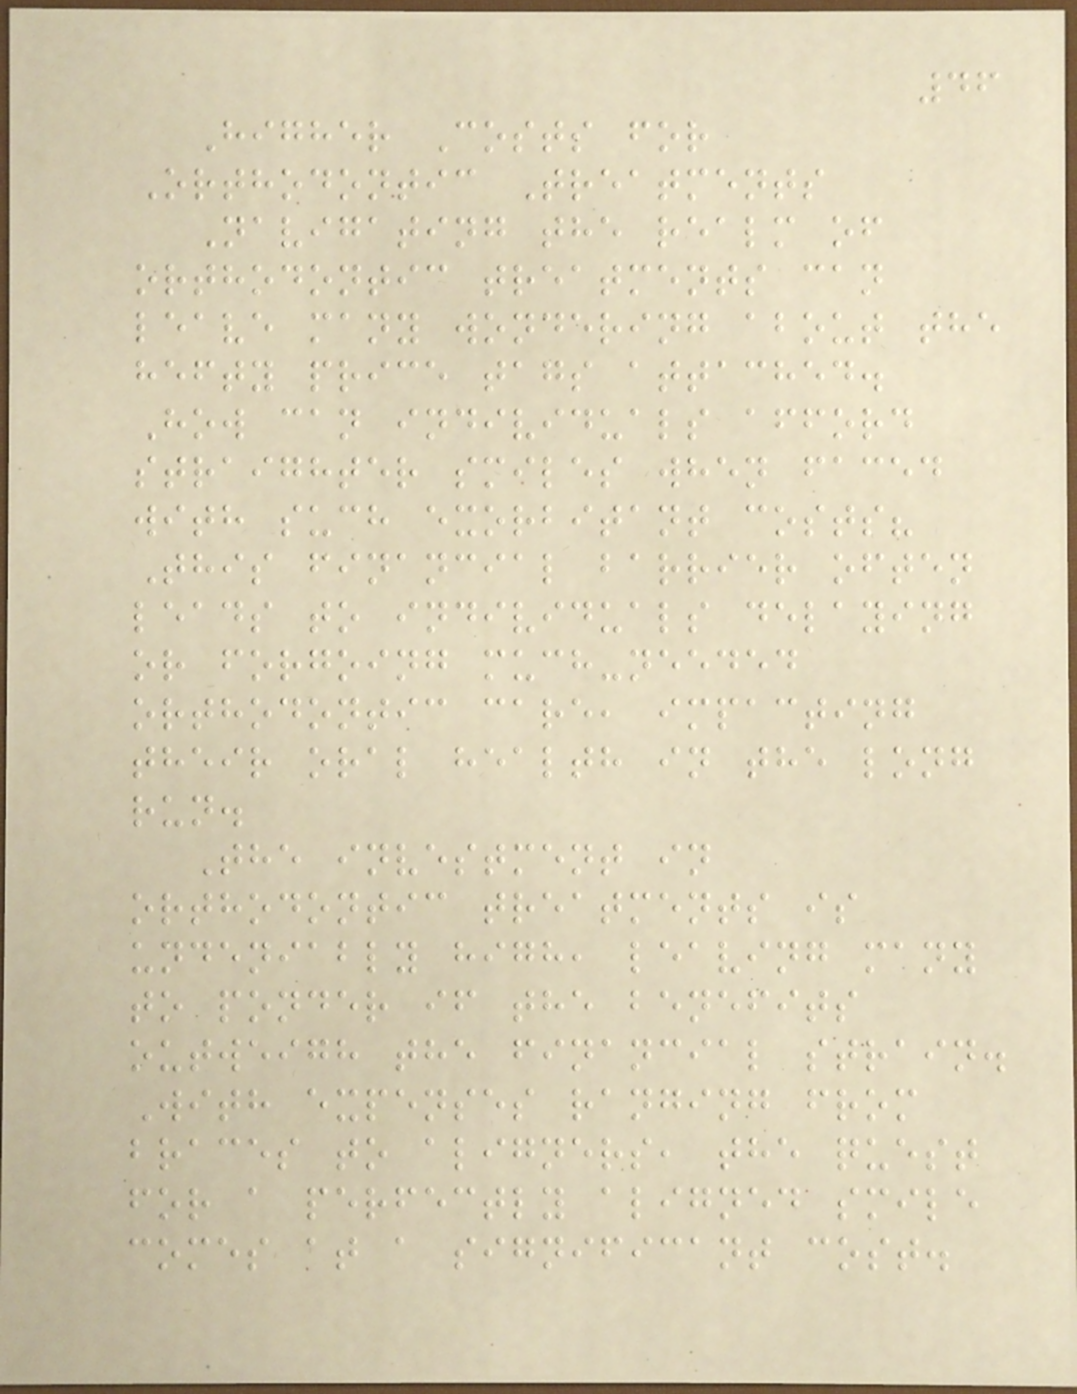46
Higher Costs for
Orthodontic Treatments
Navigating the realm of
orthodontic treatments can
leave many wondering about the
hefty price tags attached.
How can individuals afford
straighter smiles when faced
with such exorbitant costs?
This financial barrier often
leads to individuals delaying
or forgoing much-needed
orthodontic care, impacting
their oral health in the long
run.
The investment in
orthodontic treatments is
undeniably high, leaving many
to ponder if the benefits
outweigh the financial strain.
With expenses ranging from
braces to aligners, the quest
for a perfectly aligned smile
comes at a significant cost.
